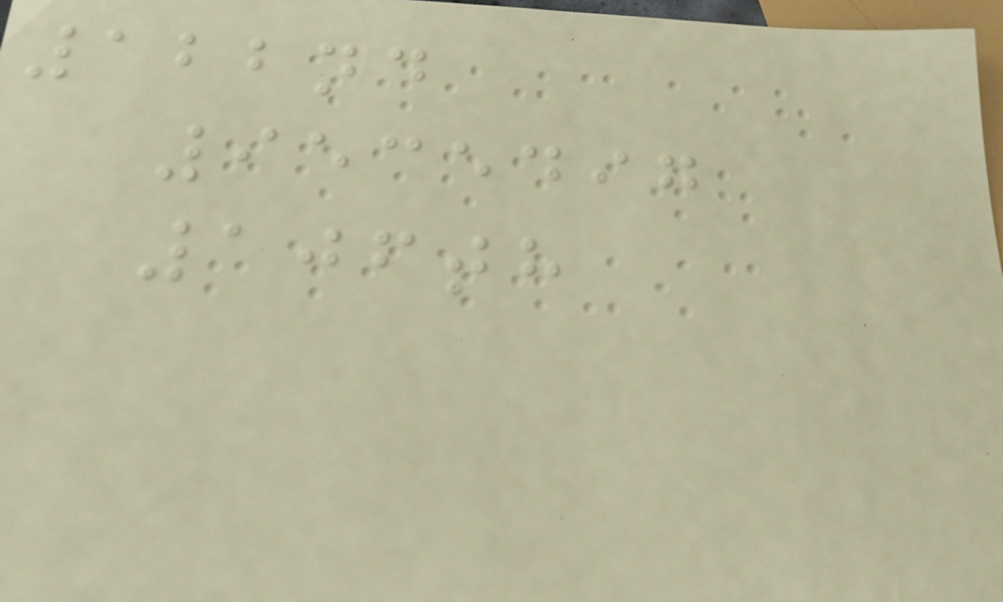122nd
9535497
106th
